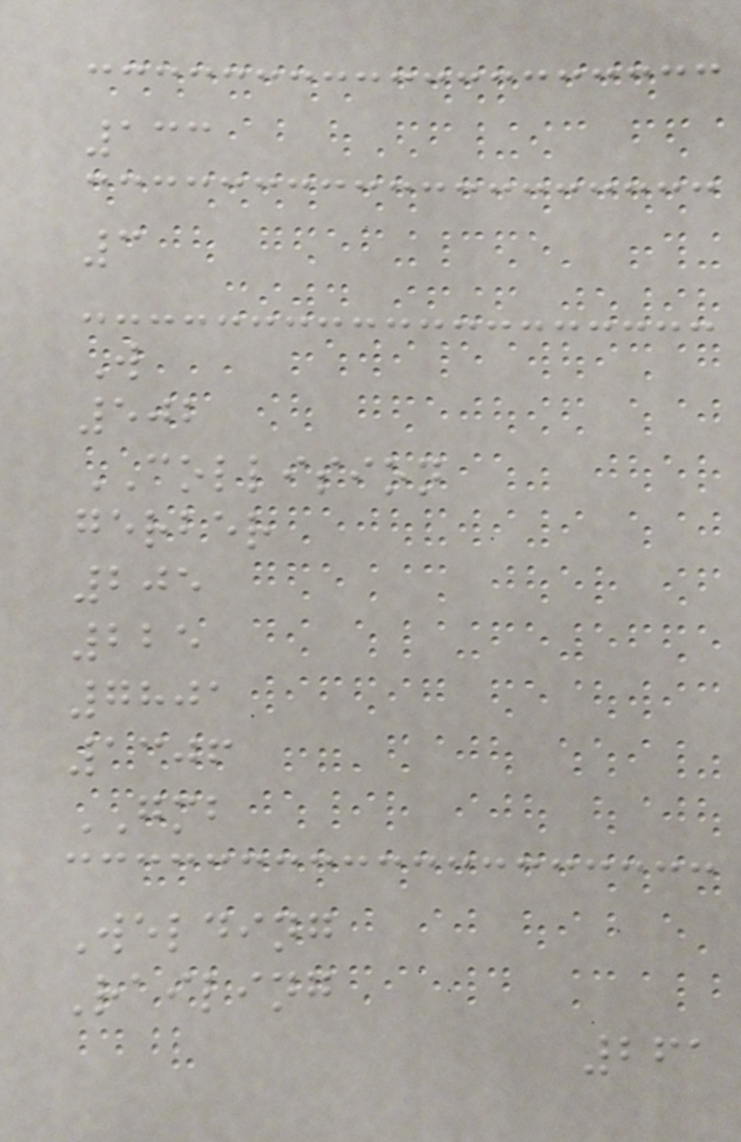133
3
W
502
COLLISION
gerber
205
225
7801
1306
GMB
Welding
Railing
261
